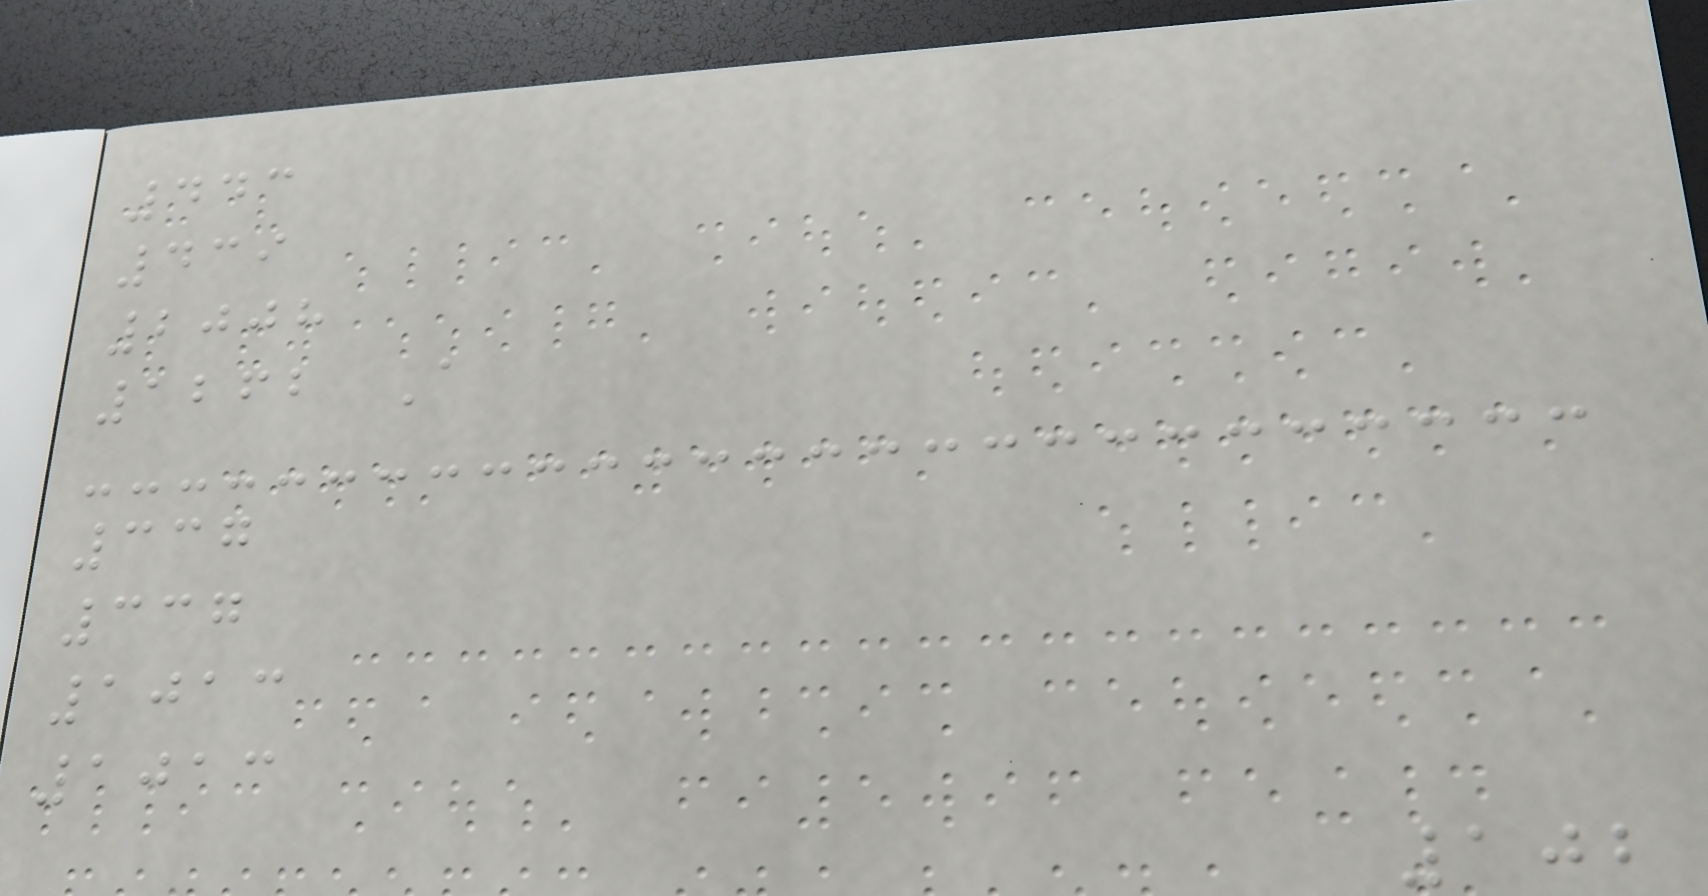443
439
2008
1262 A
337
337
1013
1013
102
